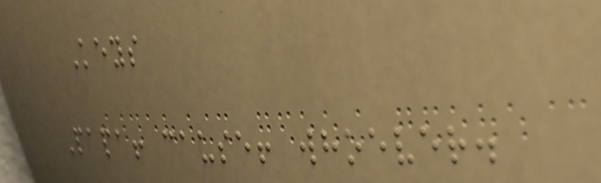Keys
Papa! cause! whoever.
